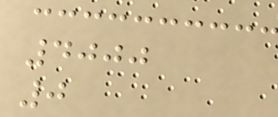4000
0
